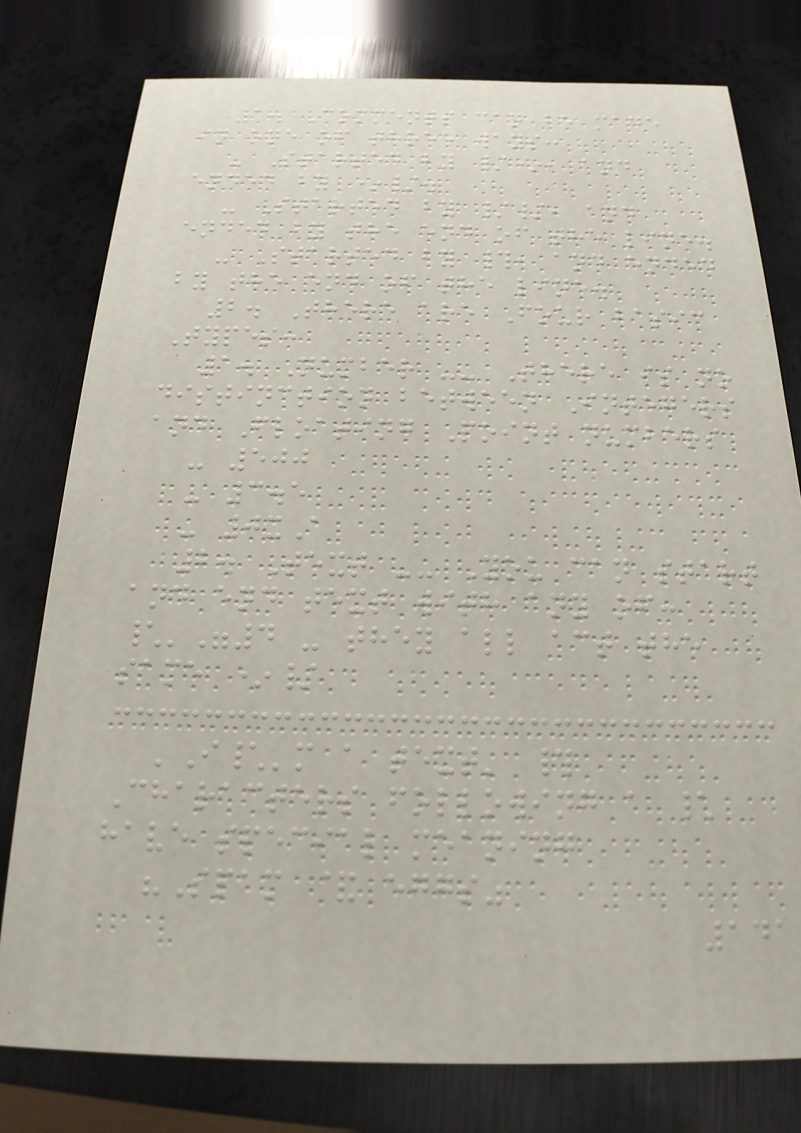1. Comments can be made
in one of three ways:
- Started by /*, and
ended by */.
- Started by //, and
ended by the end of the line.
- Started by #, and ended
by the end of the line.
2. There are Four basic
Types:
1. Number -- There is no
distinction between Integers
and Floating Point numbers
- 500
- 3.5
- 0xA
2. Text -- You can start
and end text with any of:
\'"4 - they all act the
same */
'I\'m a text' #
Characters following a \
have special meaning
"Spam & eggs"
141
